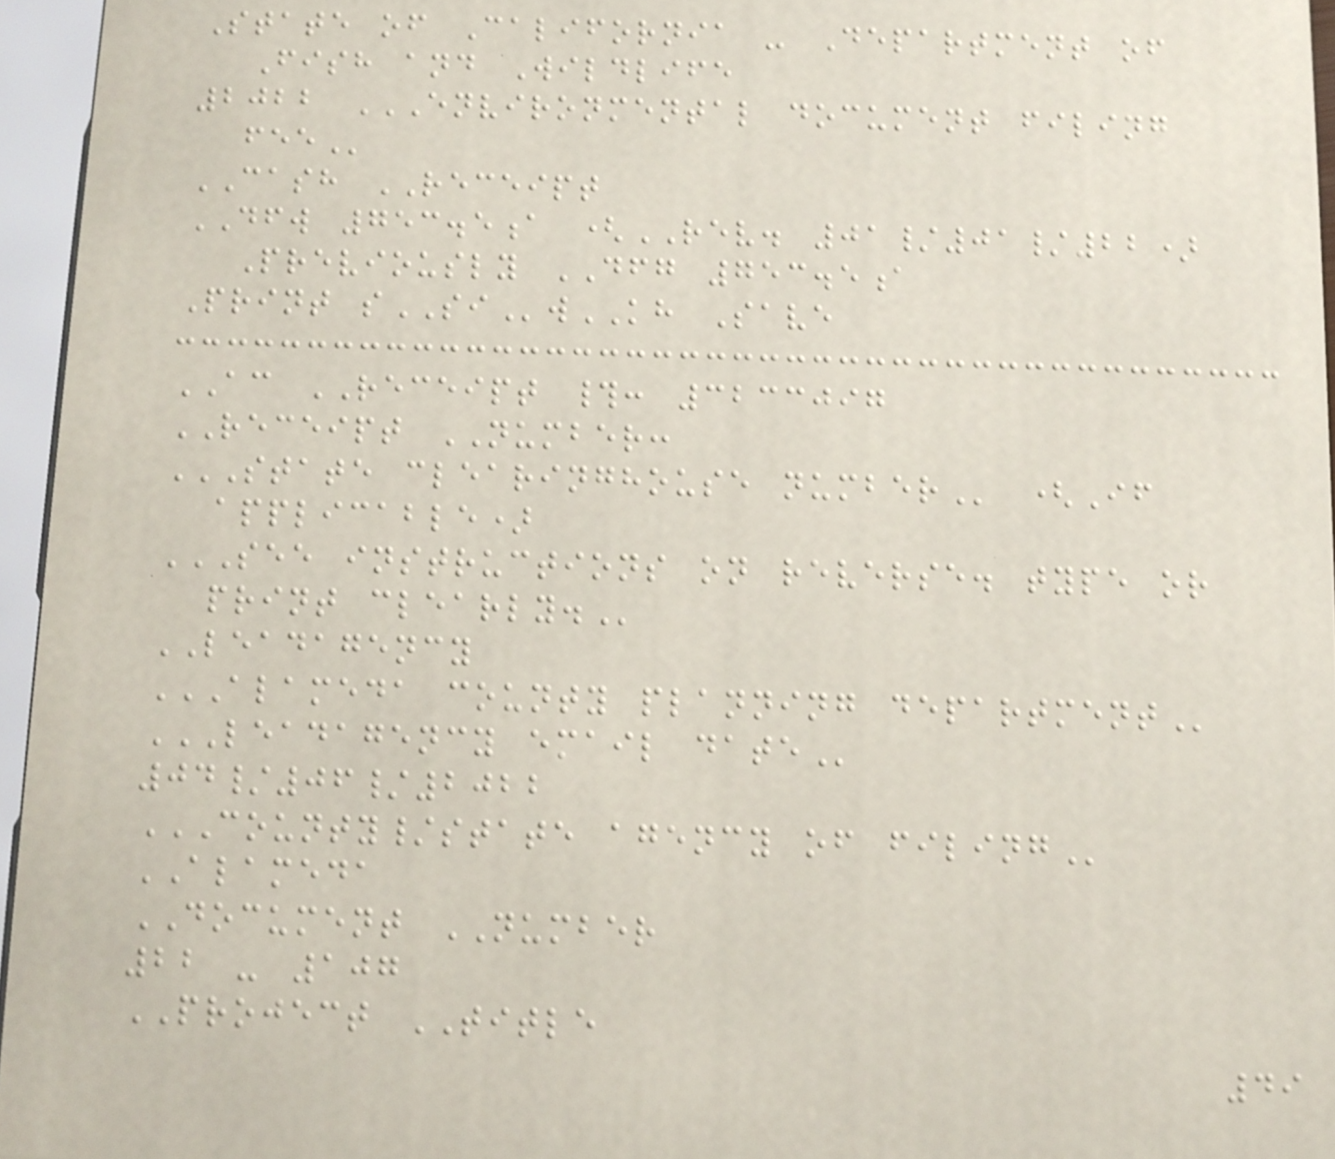State of California - Department of
Fish and Wildlife
2022 ENVIRONMENTAL DOCUMENT FILING
FEE
CASH RECEIPT
DFW 753.5a (REV. 01/01/22)
Previously DFG 753.5a
Print sSIwKH Save
AC RECEIPT #: 3233097
RECEIPT NUMBER:
STATE CLEARINGHOUSE NUMBER (If
applicable)
SEE INSTRUCTIONS ON REVERSE. TYPE OR
PRINT CLEARLY.
LEADAGENCY
ALAMEDA COUNTY PLANNING DEPARTMENT
LEADAGENCY EMAIL DATE
04/06/2022
COUNTY/STATE AGENCY OF FILING
ALAMEDA
DOCUMENT NUMBER
22 - 107
PROJECT TITLE
49
